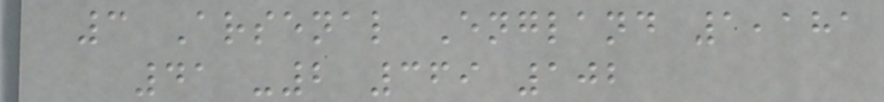3 Arsenal England 1,181
41 -2 369 102
